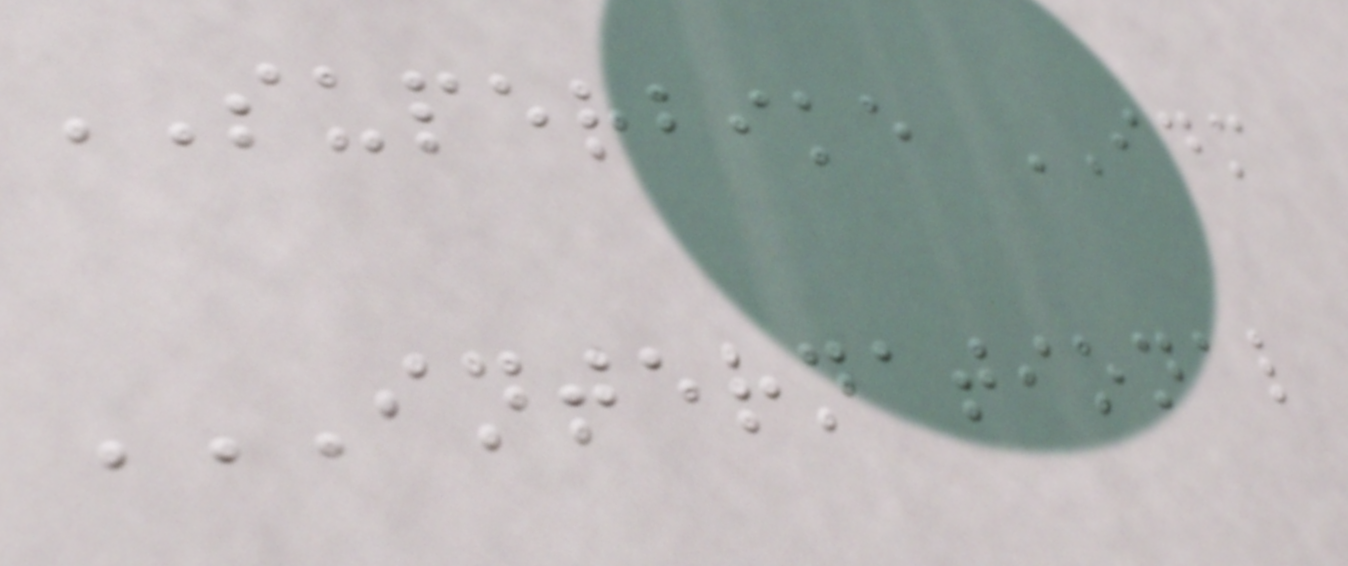SUPERBIKE IDM
INTERNATIONAL
